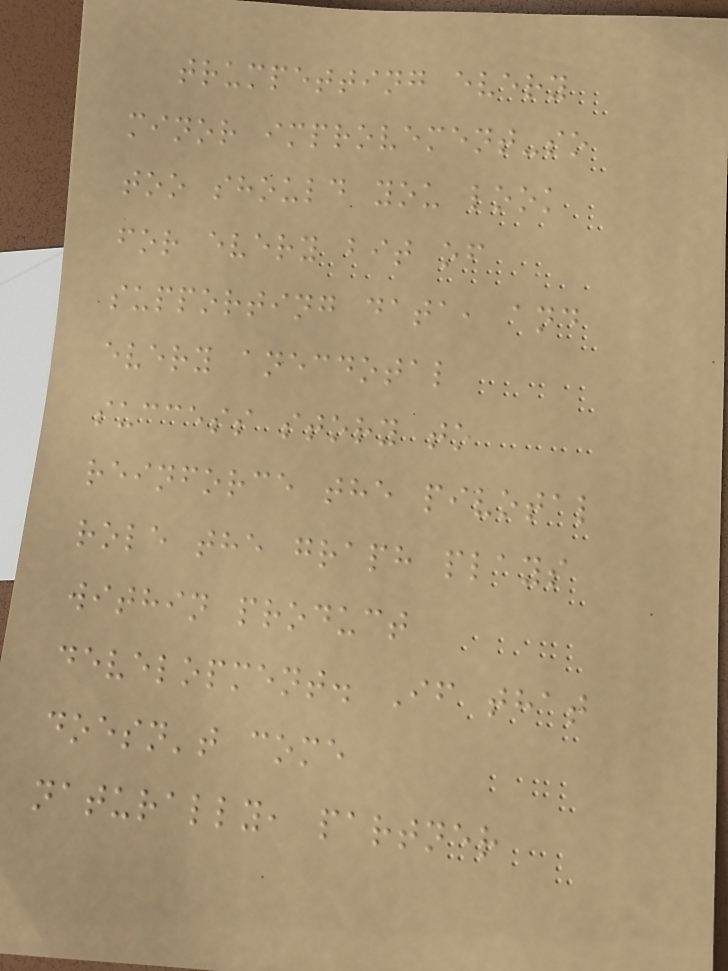trumpetting every
minor improvement-so
too should you look
for every bit of
supporting data, and
every anecdotal
success story to
reinforce the pivotal
role the graph plays
within product
development. If that
doesn't come
naturally, partner
